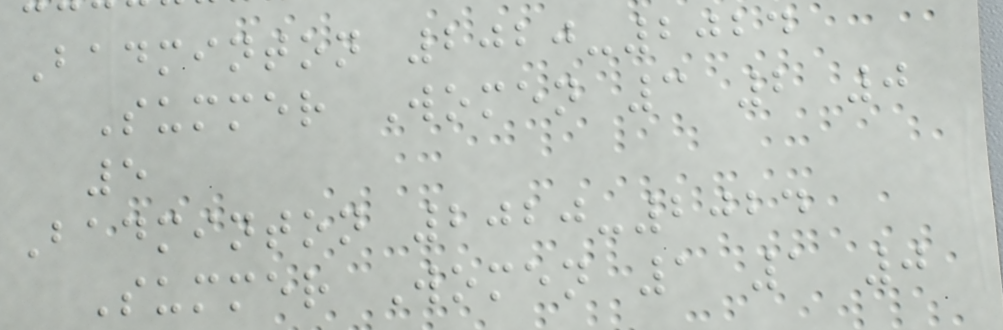Badminton 2020-2024
Summer Women 3 2 0
5
Badminton 2020-2024
Summer Women 1 1 0
